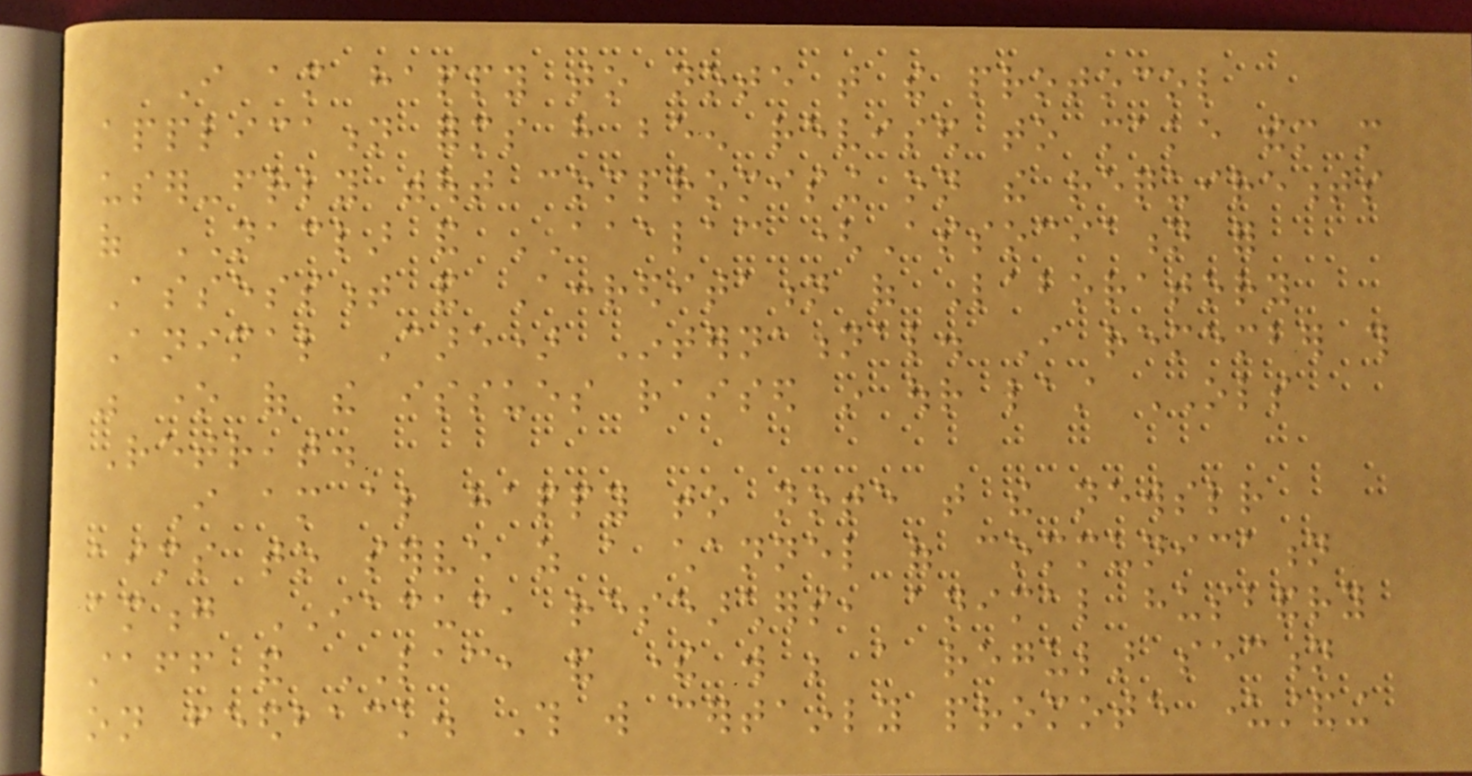I am happy to note that the protocol
application forms have been revised to make them more
user-friendly without compromising on the requirements
of NACLAR and AAALAC (Association for
Assessment and Accreditation of Laboratory
Animal Care) International. I remember this
was one of the issues raised in our last OLS
Retreat.
I am also happy to note that the newsletter
aims to serve as a channel of communication
among IACUC, researchers, animal husbandry
staff and LAC, and there will be a regular section
on feedback. This will certainly promote understanding
